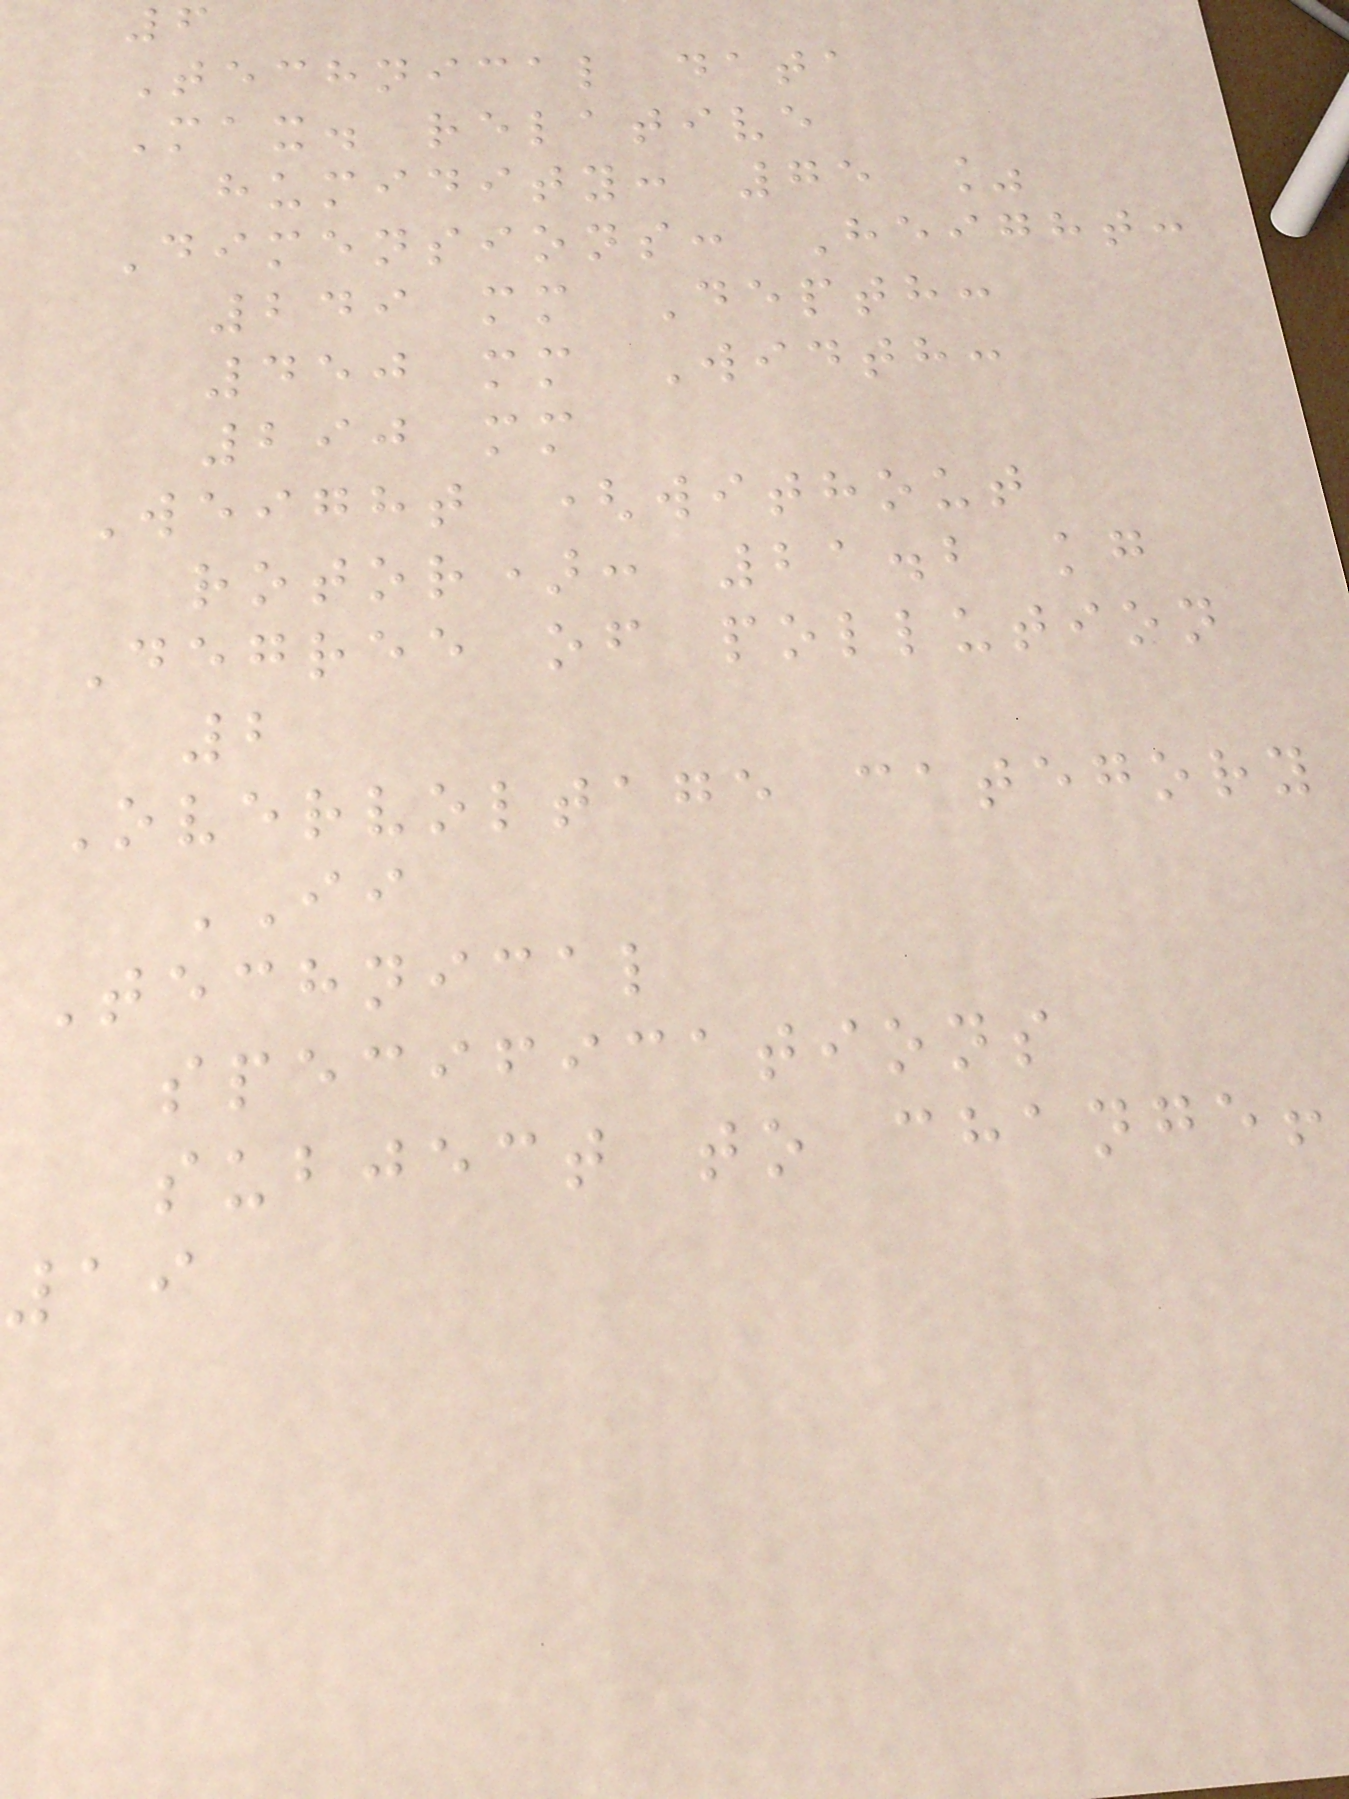6
Technical data
Max. relative
humidity: 75 %
Dimensions: Height:
249 mm Depth:
450 mm Width:
290 mm
Weight (without
rotor): 21.2 kg
Degree of pollution
2
Overvoltage category
II
Technical
specifications
subject to change!
19
